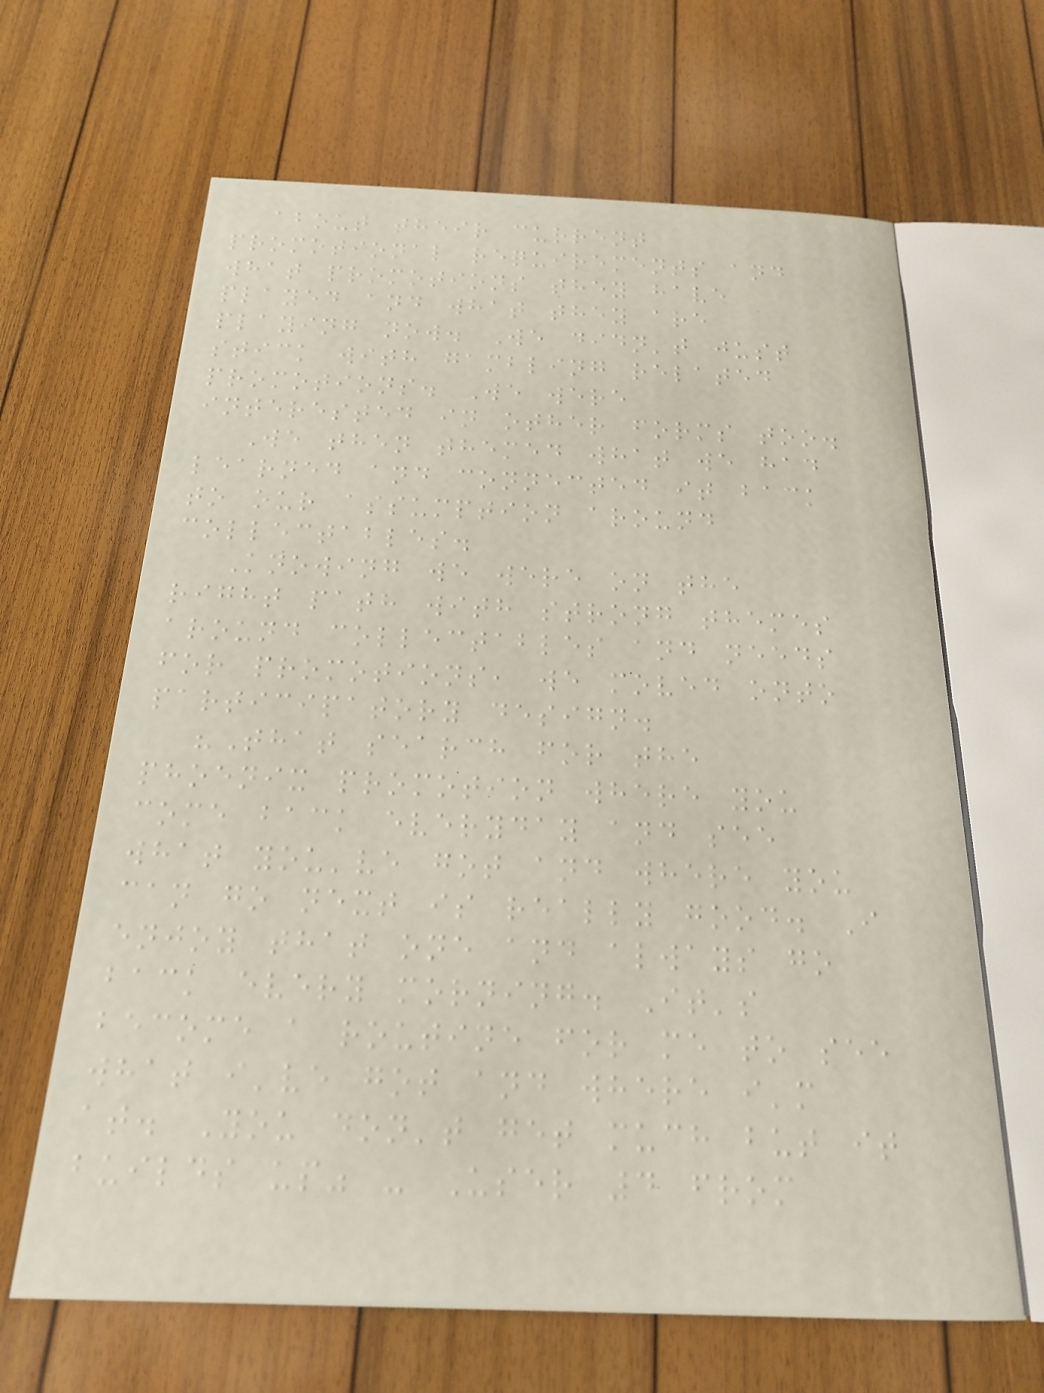about their current
promotional requirements and
what promotions they have
played and what they are
playing now. We didn't just
stick with gambling related
promotions. We were
interested in other forms too.
We then themed what we had
learned and connected it back
to our assumption around
collectables.
Knowing we were on the
right path with strong themes
around collectables and needs
for promotions, we moved onto
participatory design.
"That search for the
phoenix promotion where you
come back everyday and see
what you've got and where you
can go next is really good. I
enjoy that one and always go
back every morning. It's
become a routine for me to see
what i've got and where i'm
at. You don't get much but it
builds up" - User 4 from
